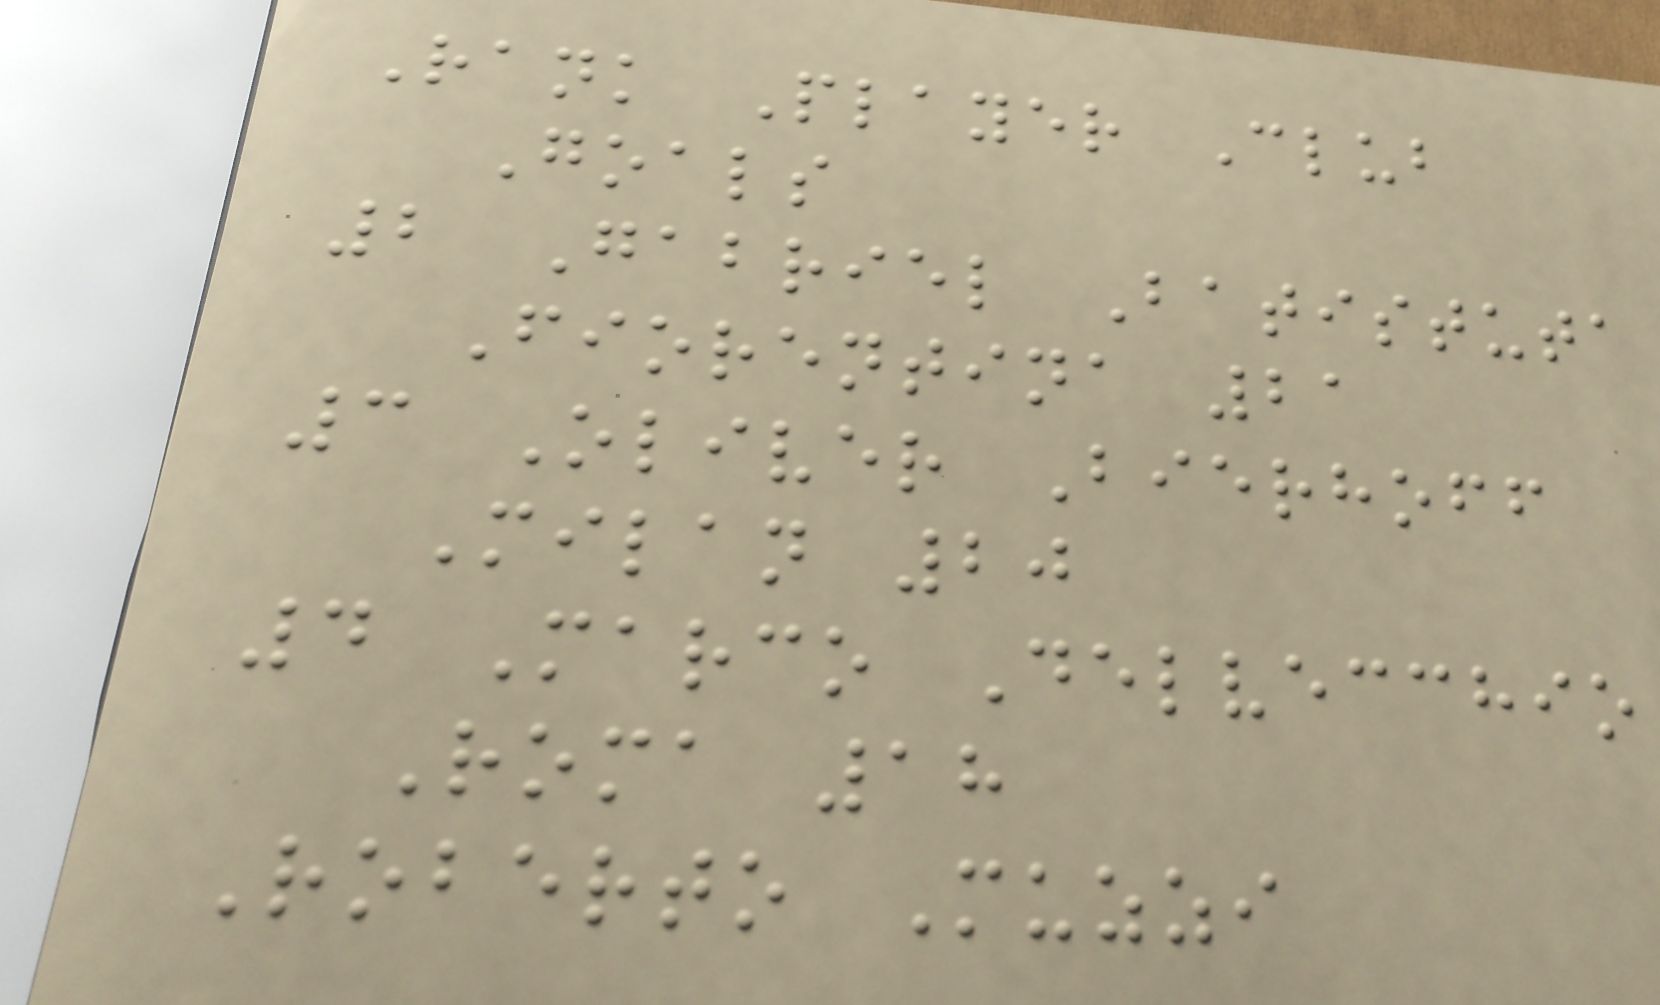Rank Player Club
Goals
2 Gabriel Batistuta
Fiorentina 21
3 Oliver Bierhoff
Milan 20
4 Marco Delvecchio
Roma 18
Roberto Muzzi
